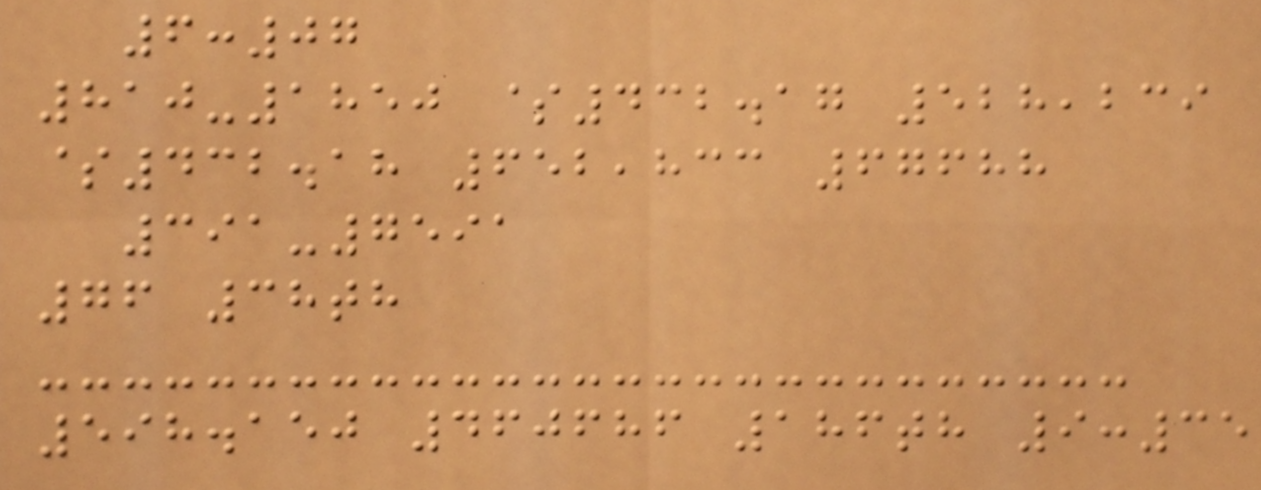6:07
810-1850 $432.17 528,239
$432.18 652,833 67688
391-7591
76 38th
598.150 460686 186th 9:35
